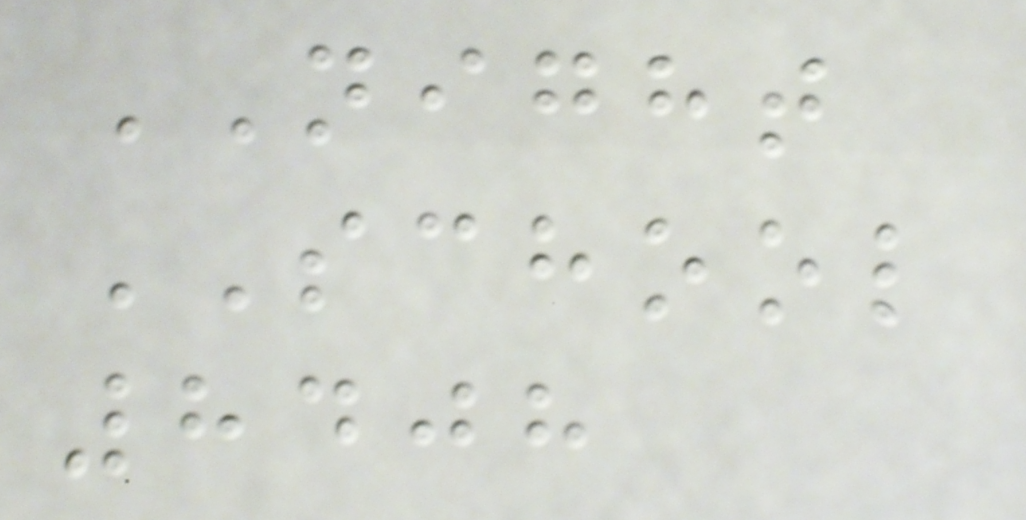NIGHT
SCHOOL
8408
